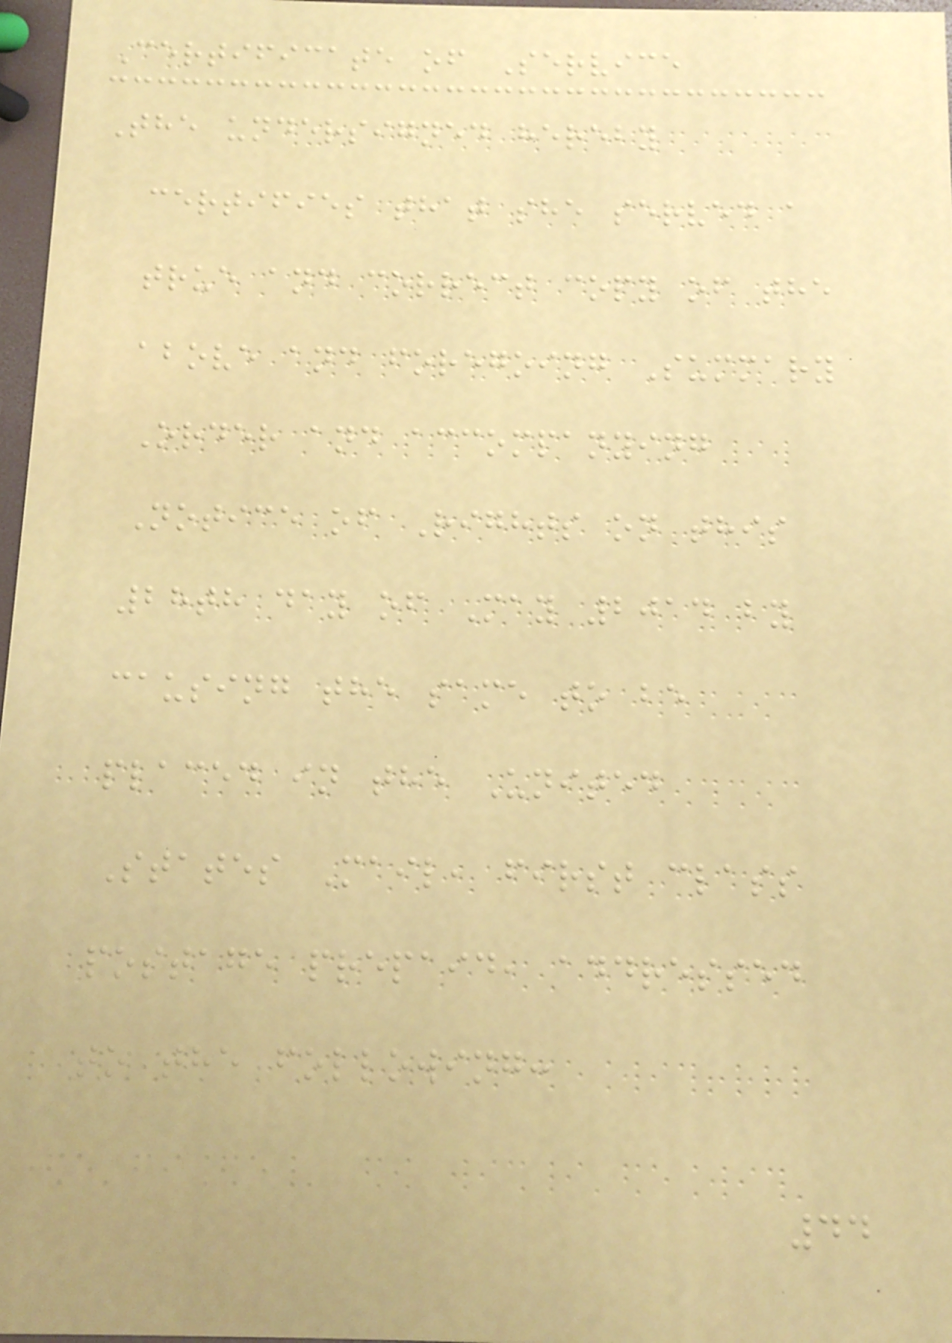Certificate of Service
The undersigned hereby
certifies that she served a
true and correct copy of the
above and foregoing Summary
Order and accompanying
Notice of Rights on this
28th day of May 2014 by
causing the same to be
placed in the United
States Mail, first class
postage prepaid, addressed
to the following:
44
